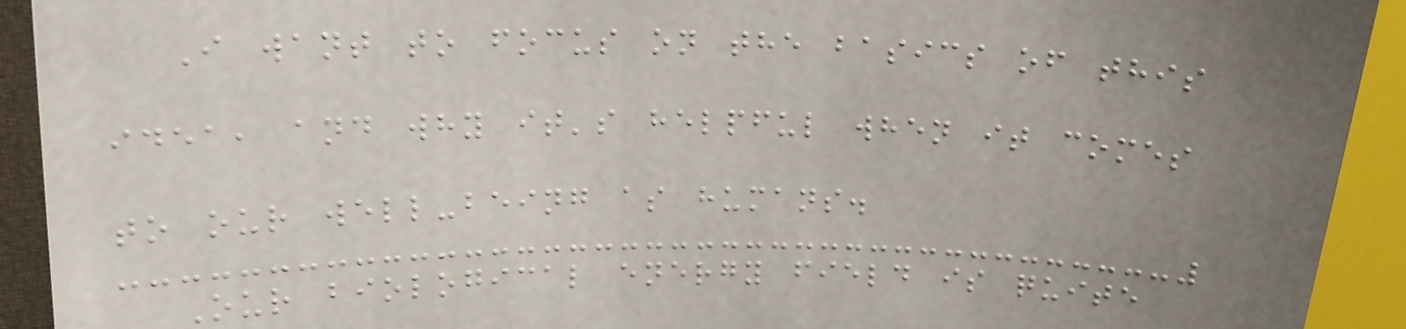I want to focus on the basics of this
idea, and why it's helpful when it comes
to our well-being as humans.
Our biological energy field is quite
